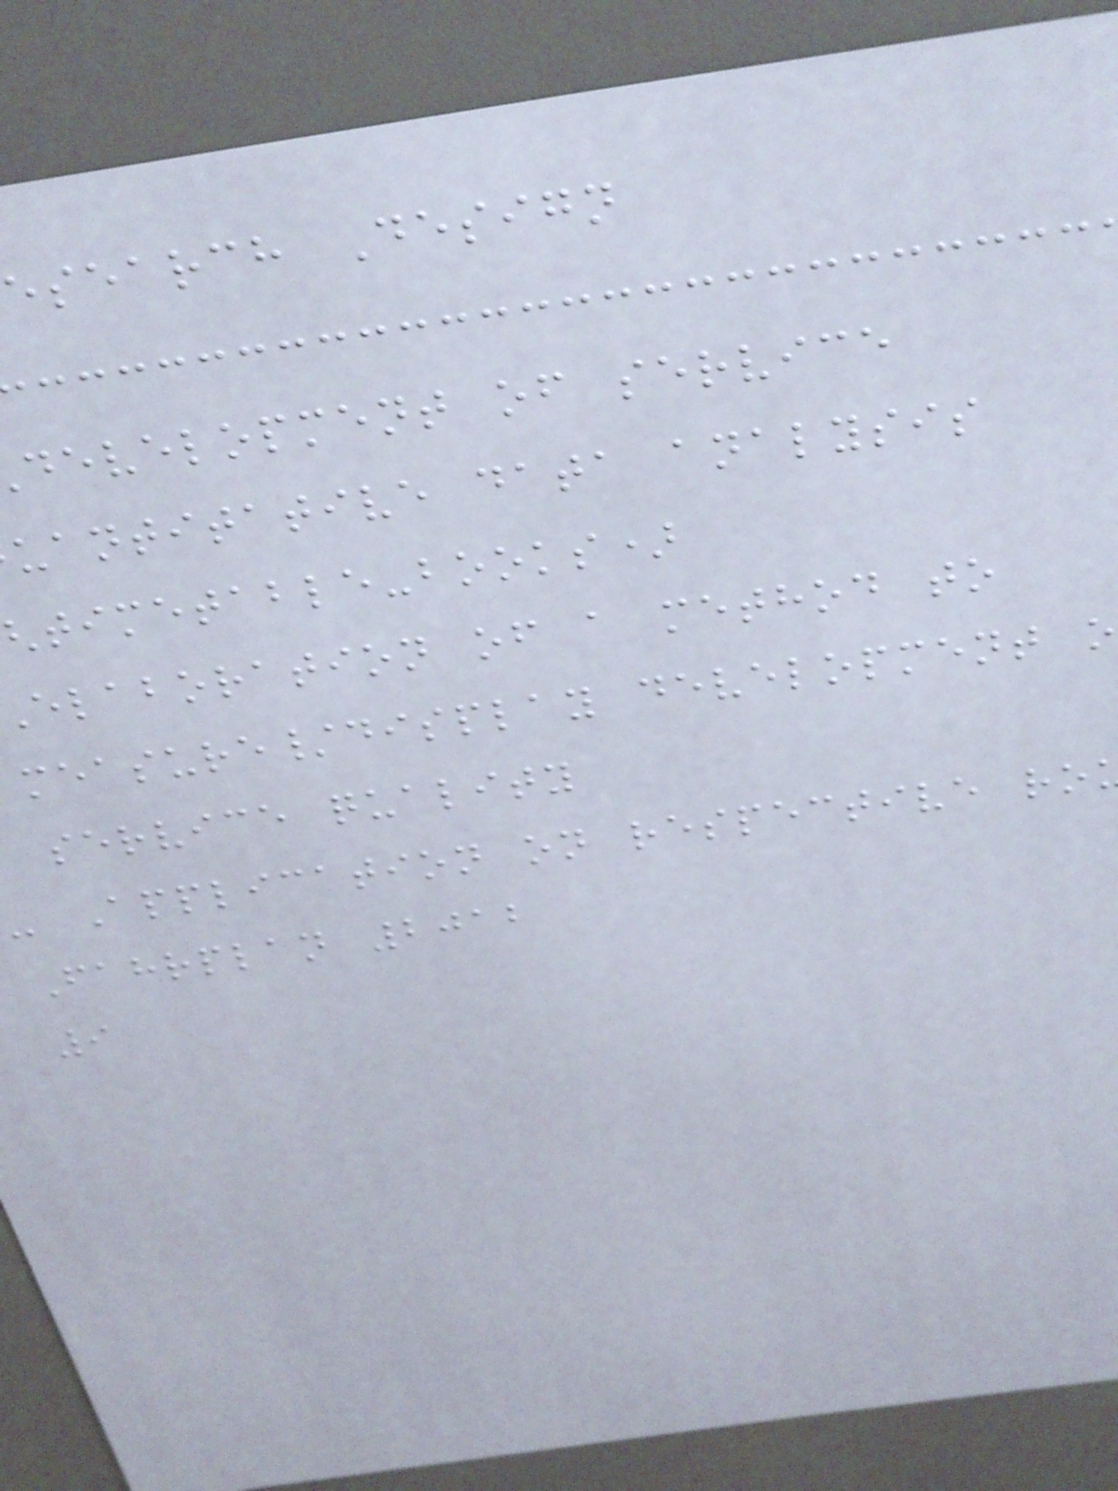esearch Design
development of service
uantitative data analysis
timetable-books)
elaboration of a method to
measure/display development o
service quality
- Application on respective ro
Fahrplan 2012
9
